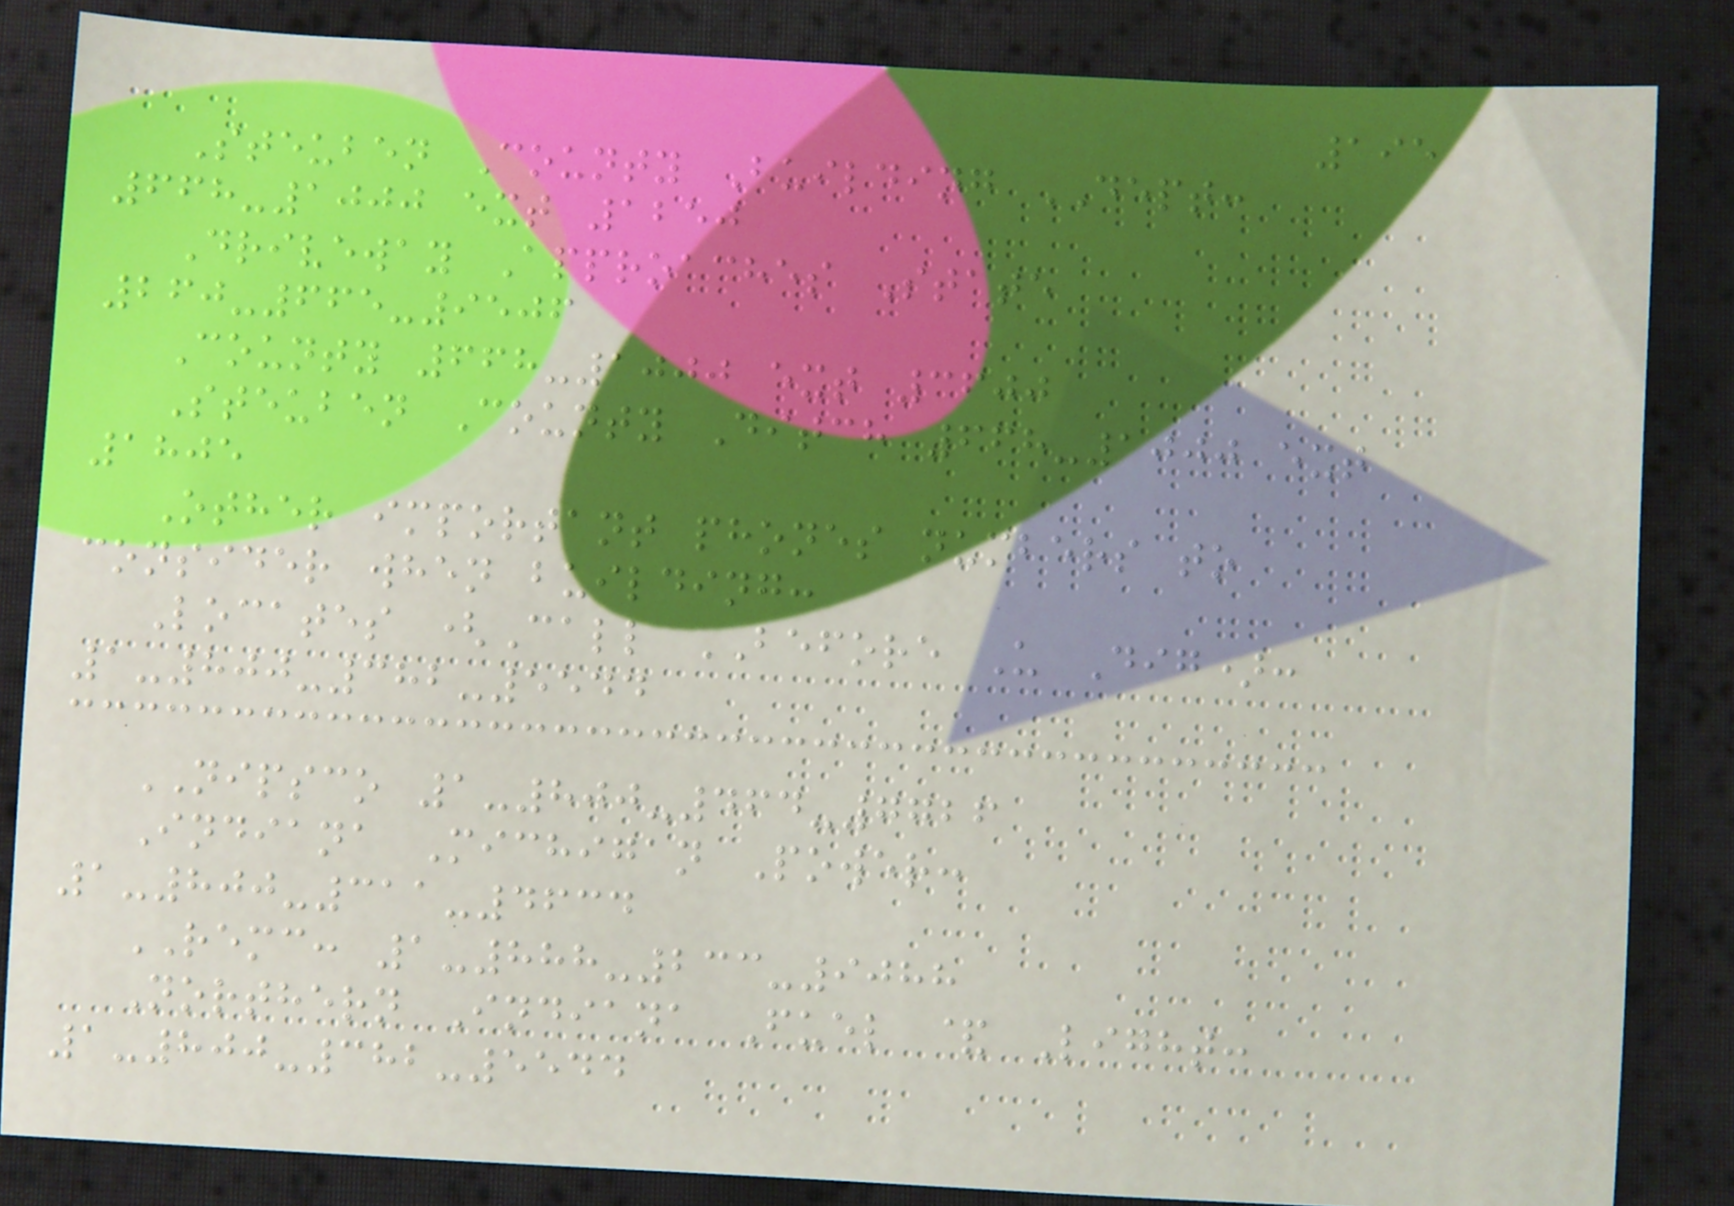195
Steuben County Building DEPT:
668-1000 ext 1250
Driveway Approaches State
260-665-9506
County 668-1000 ext 3600
Steuben County Ditch 668-1000 ext
1805
Other important phones numbers to
consider when building:
Locates (Call BEFORE U Dig):
1-800-382-5544
NIPSCO 1-800-464-7726
Indiana Michigan Power:
1-800-311-4634
REMC: 1-888-233-9088
Northern Indiana Fuel & Light:
1-800-382-5544
